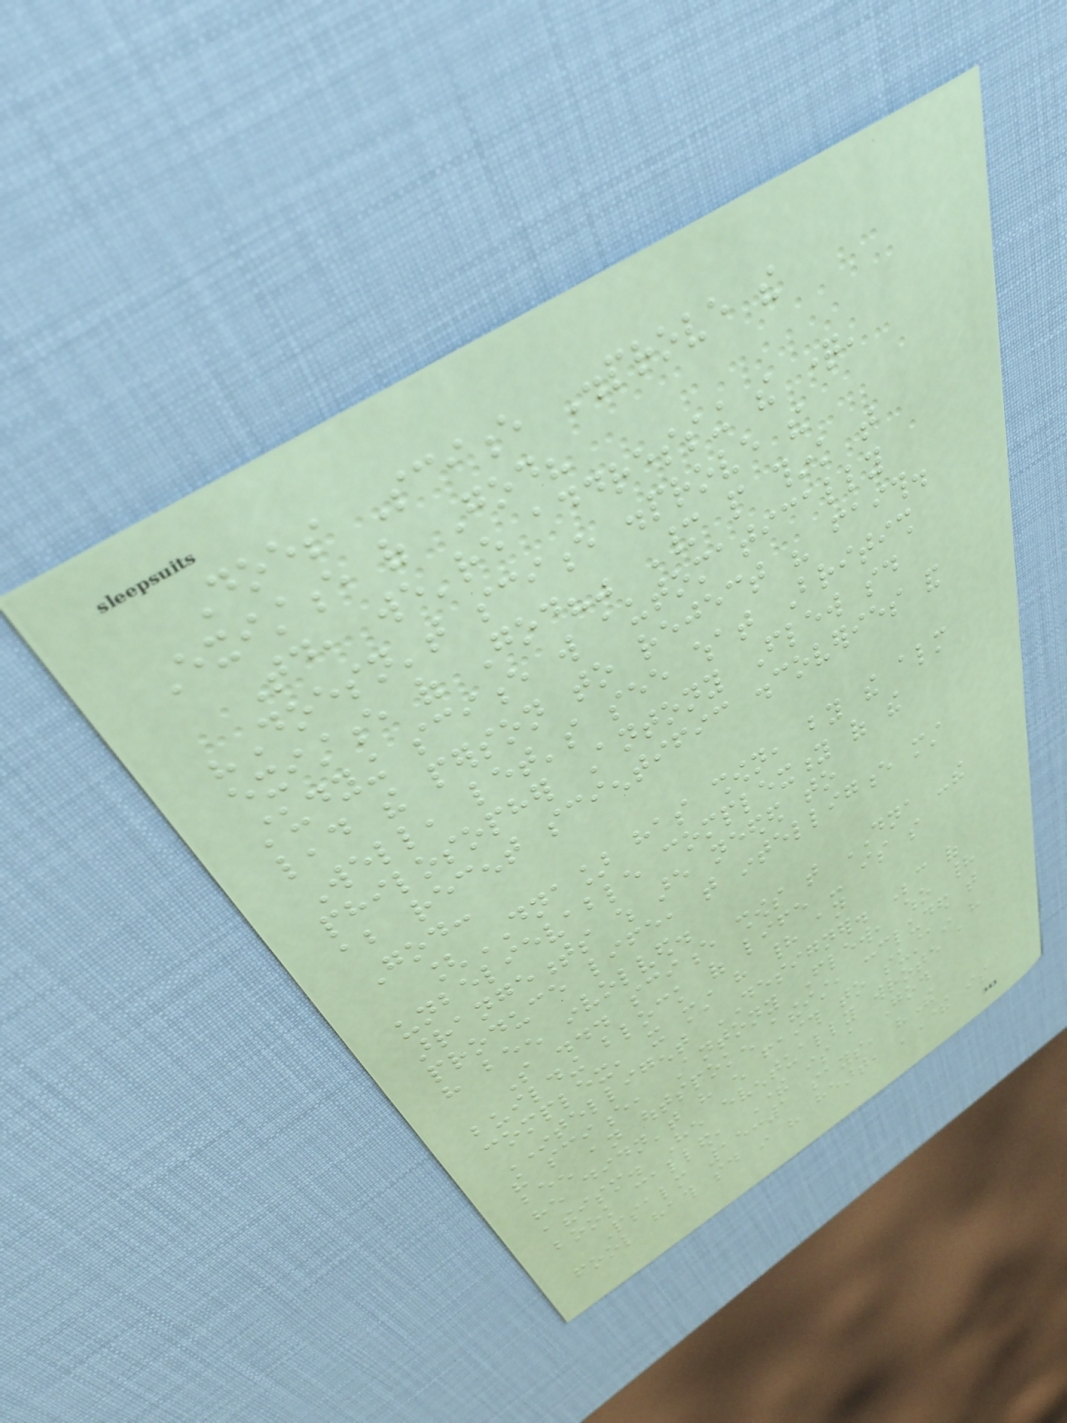Does Science Disprove the
Existence of God?
Today, we're addressing the question,
"Doesn't science disprove the
existence of God?" Many people think that
studying science will automatically
lead the person to reject his faith.
Well, let's see what British
philosopher Antony Flew said
about recent scientific discoveries and
God:
[DNA] has shown, by the almost
unbelievable complexity of the
arrangements which are needed to
produce life, that intelligence must
have been involved.
So ... science shows that DNA -the
building block of life - is so
complex, it must have had an
INTELLIGENT DESIGNER. Because of
the science, Antony Flew, who had
been an outspoken atheist, concluded that
he didn't have enough faith to sustain his
atheism. He eventually wrote a
book called, There is a God
Psalm 15:1 says, "The
fool hath said in his heart, 'There is
